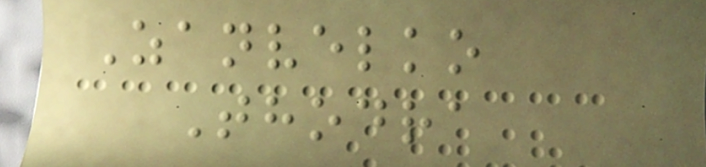Zanvelko
Thodra
